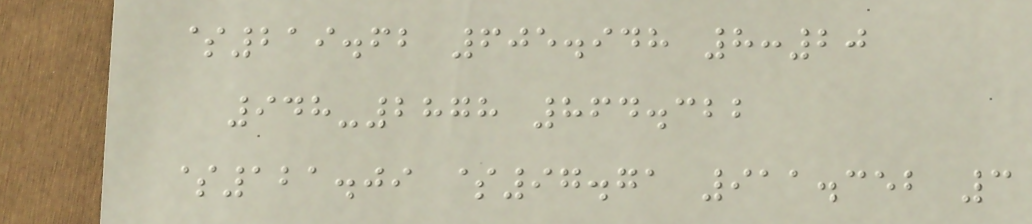$219.62 605.948 8:20
948-2878 864.322
$121.09 $97.71 911.352 3
